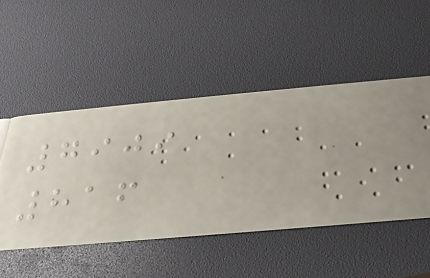7909
816
